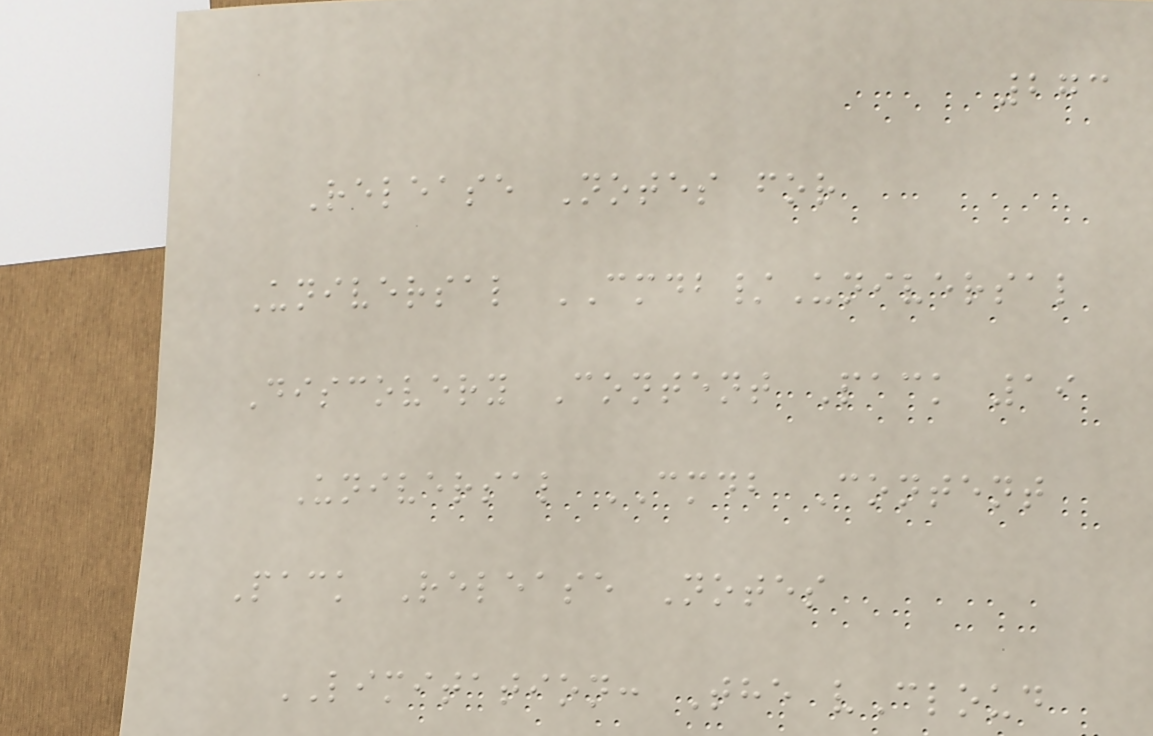273
Release Notes for
Universal CMDB/Universal
Discovery Content Pack 19
Universal CMDB Content
Pack Release Notes
LIMITATION: The vCloud
